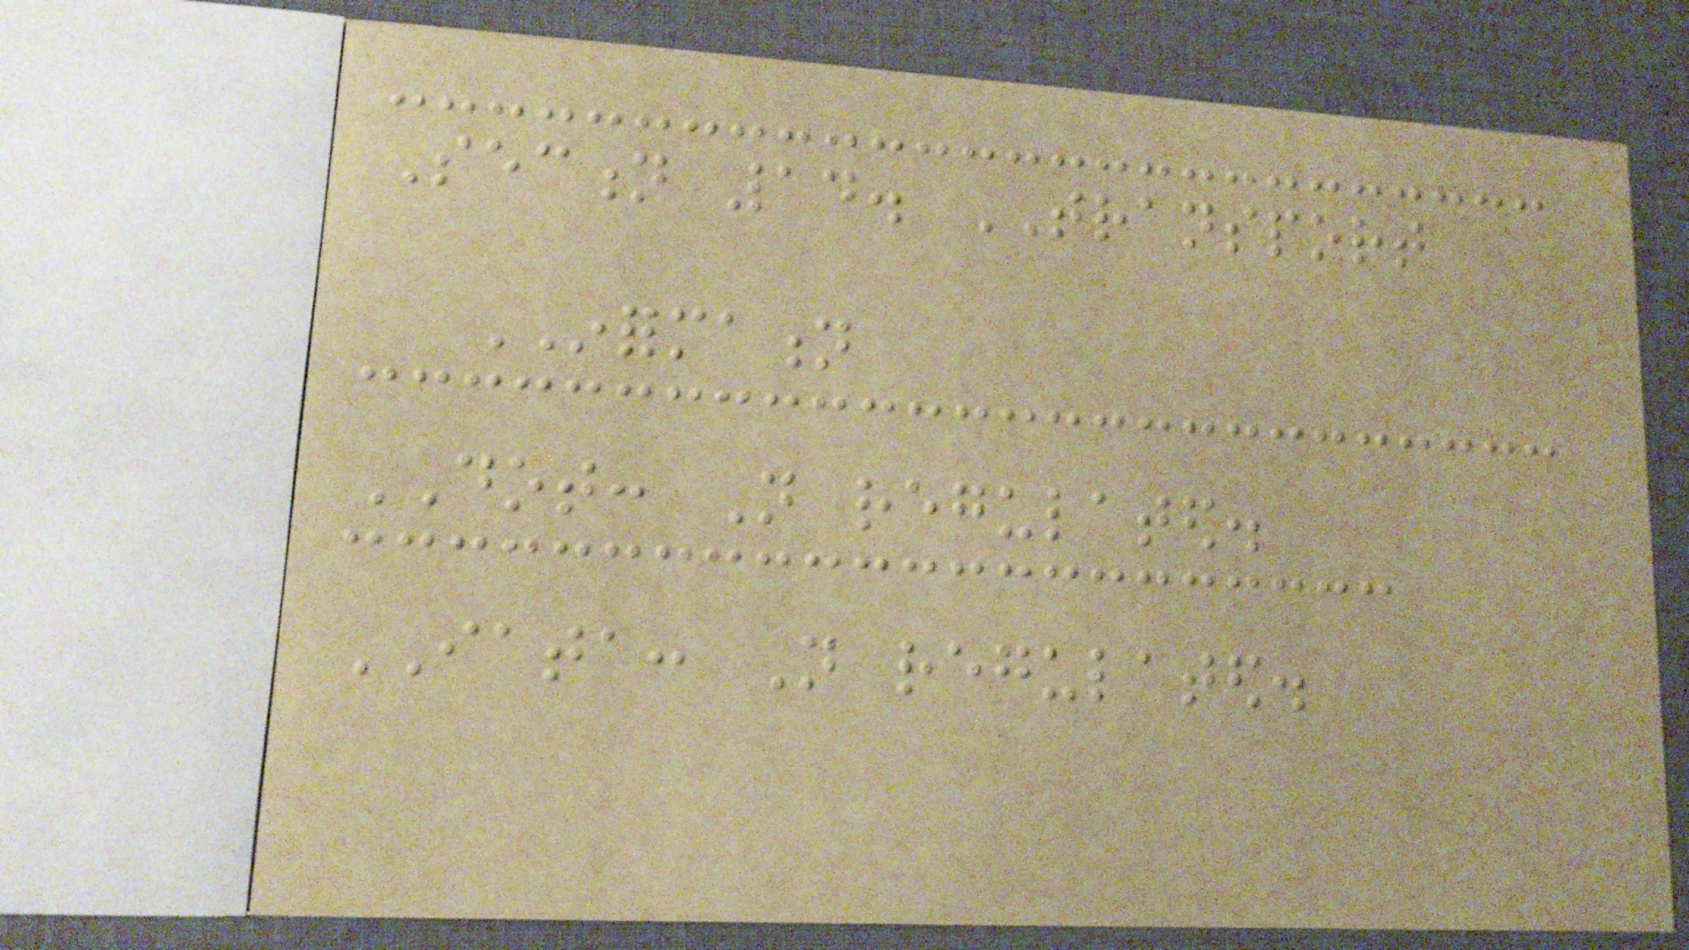Section 14. TRANSPORT
INFORMATION
DOT: Not regulated.
IATA: Not regulated.
